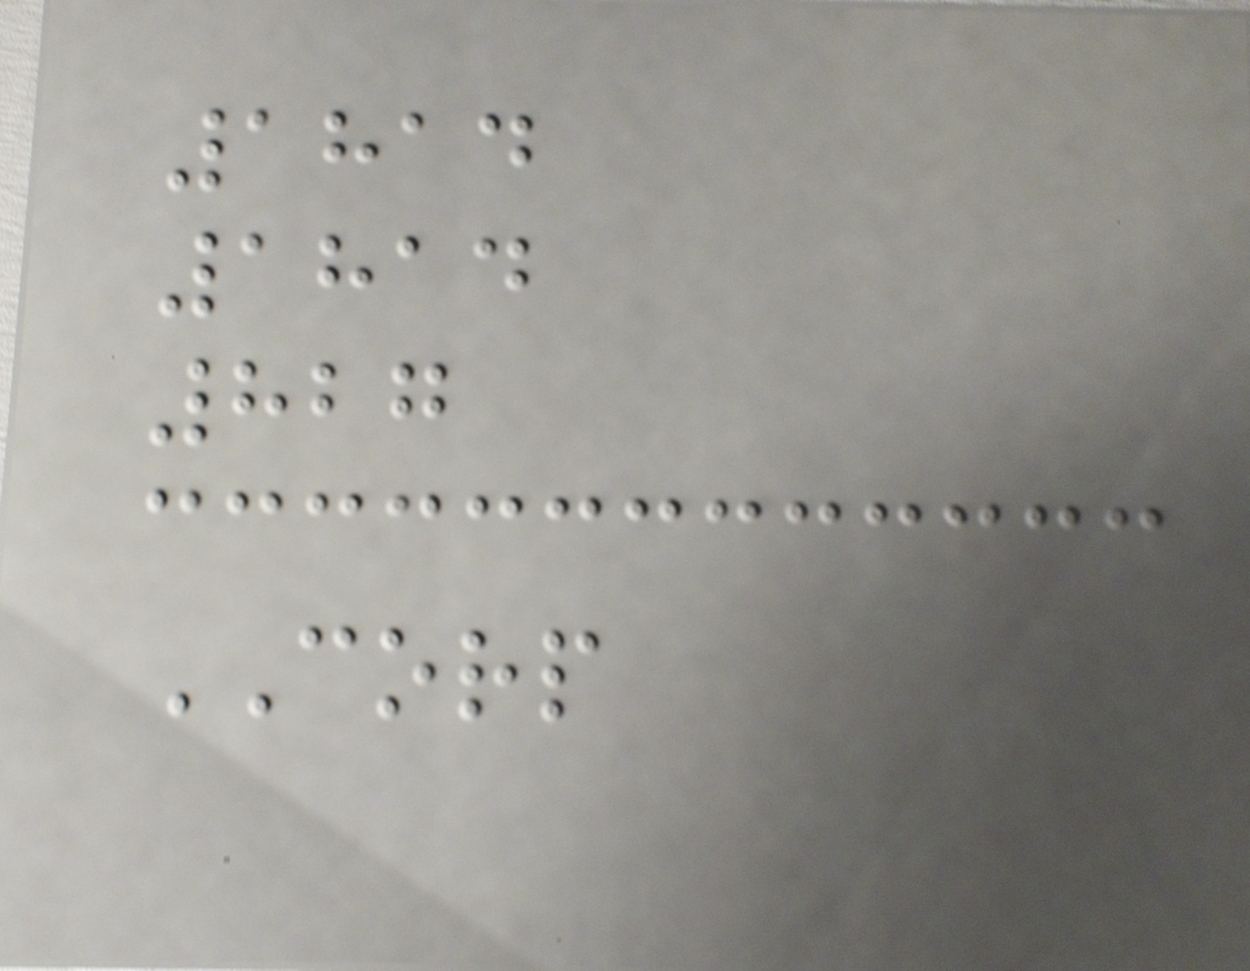1814
1814
827
CORP
